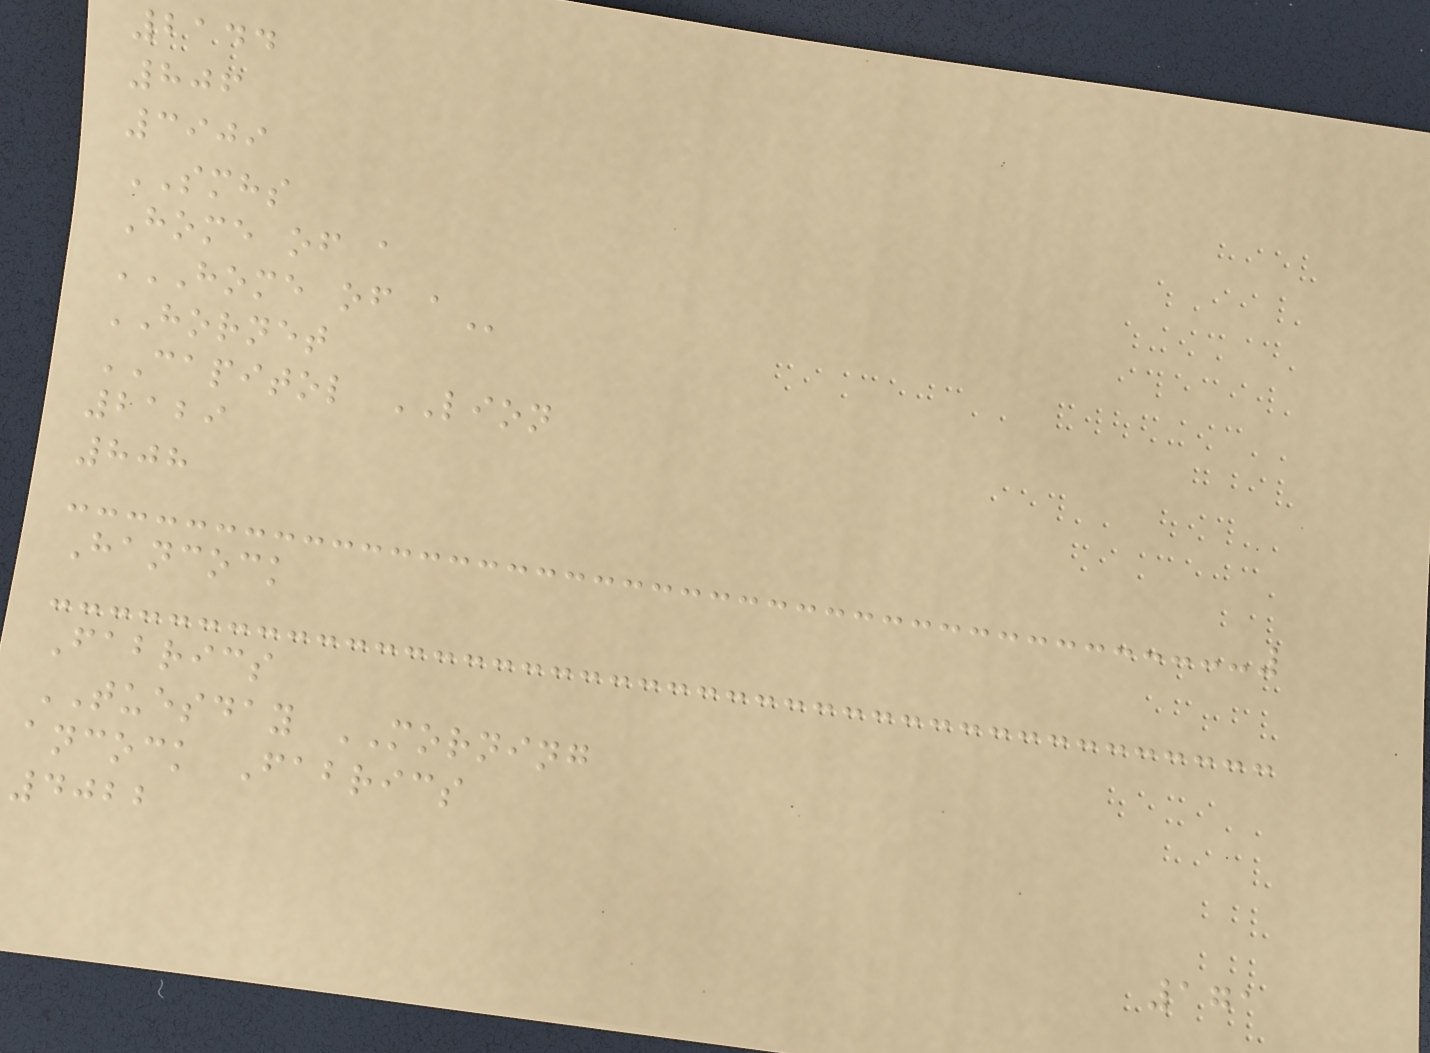2144
806
3909
SMHS
Home of a
HOME OF A
HORNET
CAPITOL LION
2129
808
Hancock
Fabrics
TUESDAY MORNING
ancock Fabrics
4022
171
